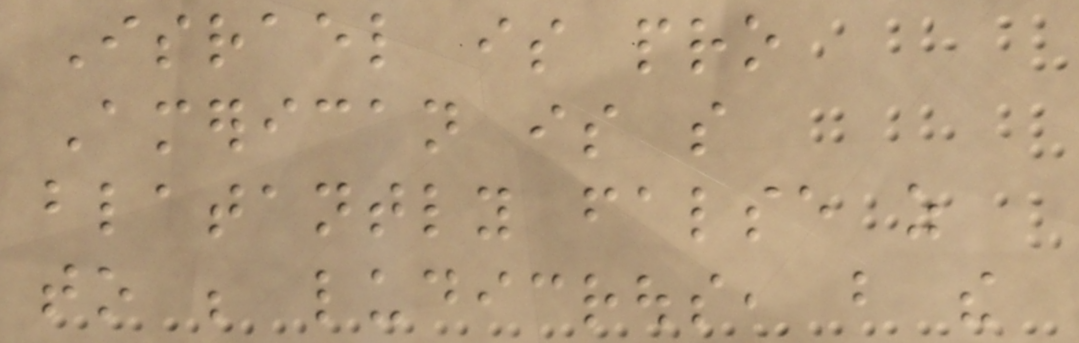Israel is pro
American is so
blatantly false as
to be ludicrous, but the
